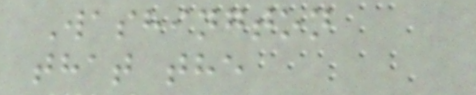Washington
that the
